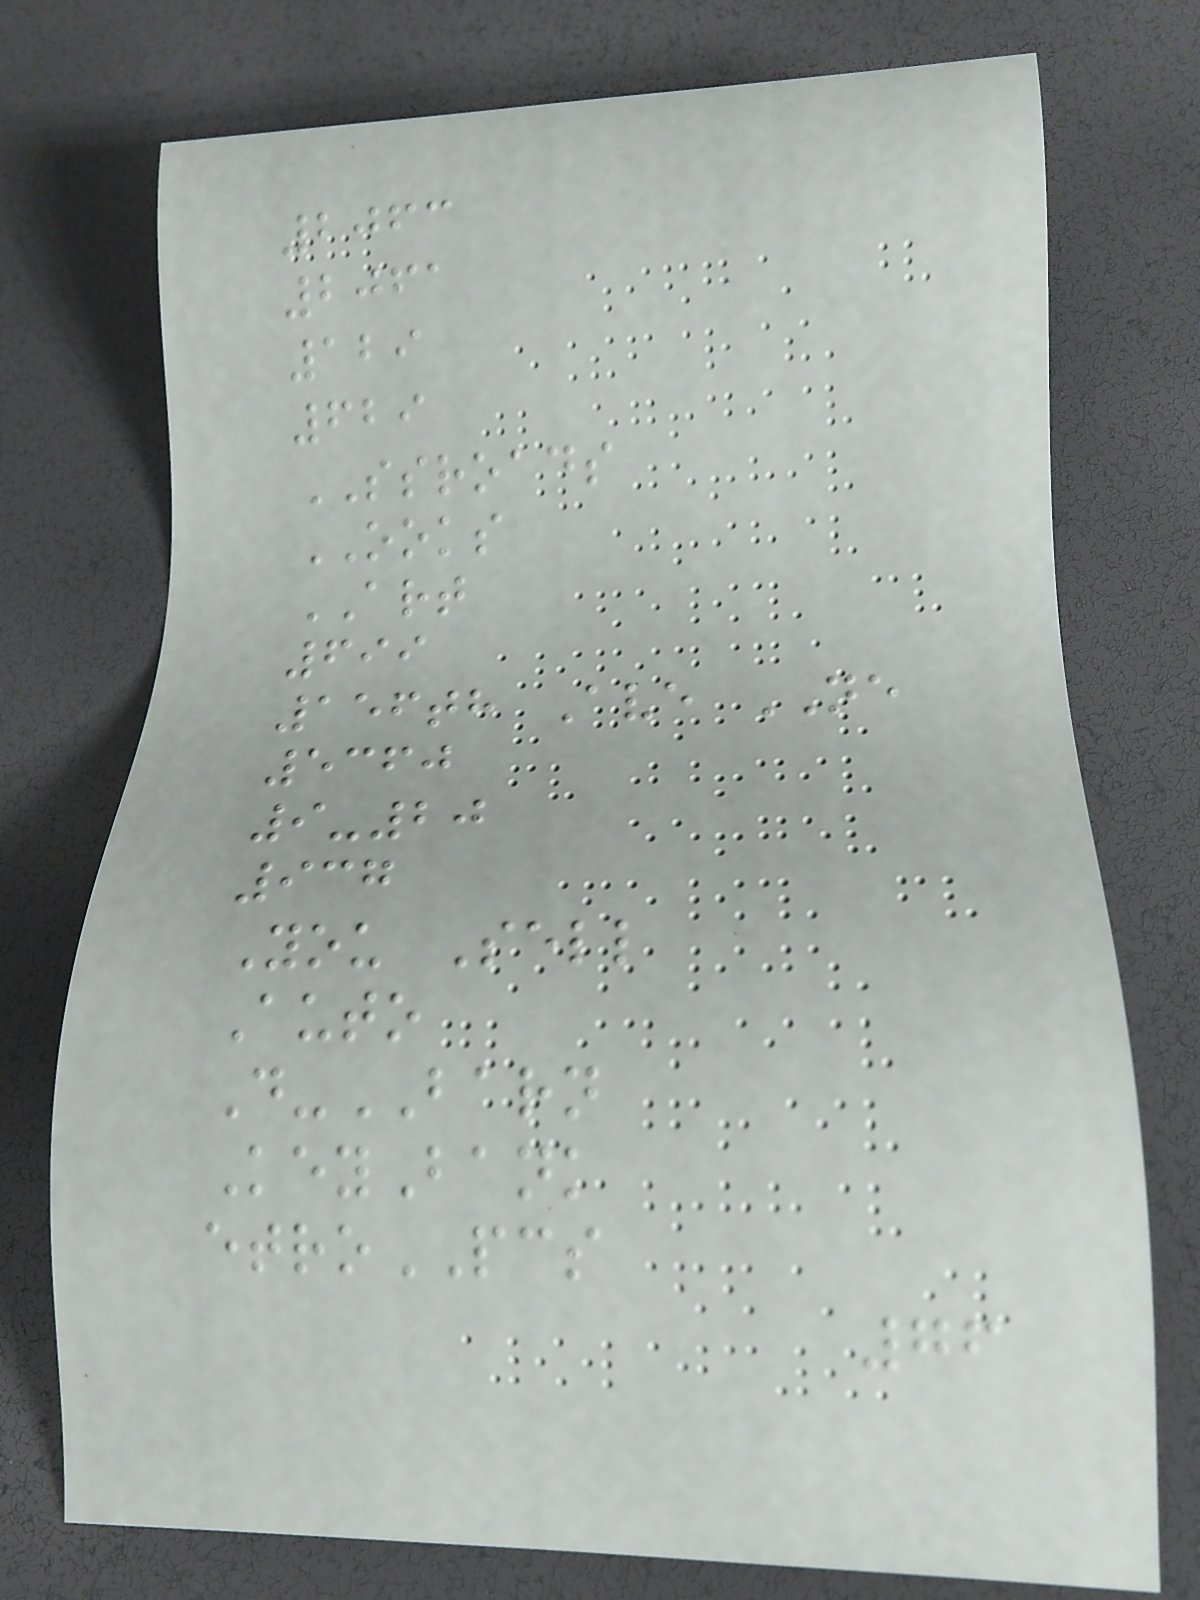2063
2061
129
629
SSROADS
OOKS
ART
699
156th Ave NE
5360
9-20
937
You Sell
Auto
D-BARN
KeyBank
etroPCS
76
